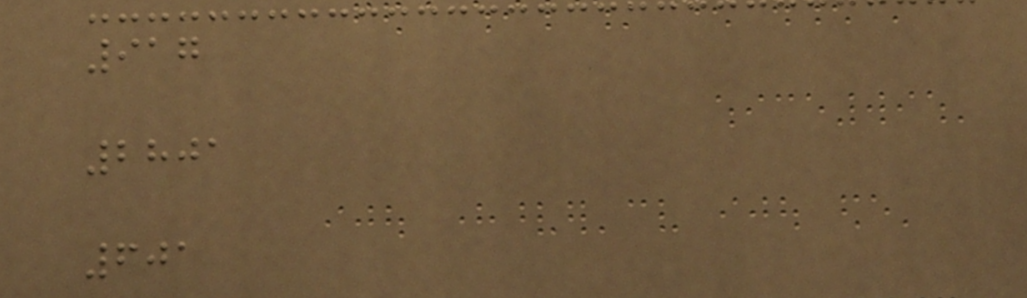917
2801
601
